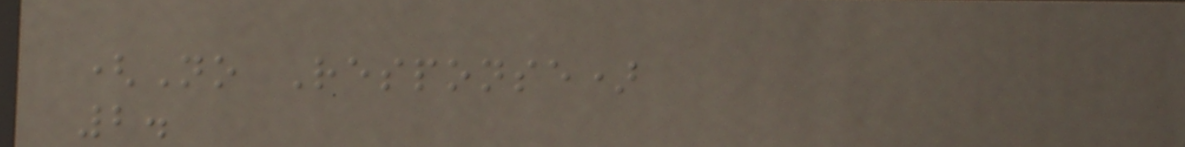(No Response)
2.
